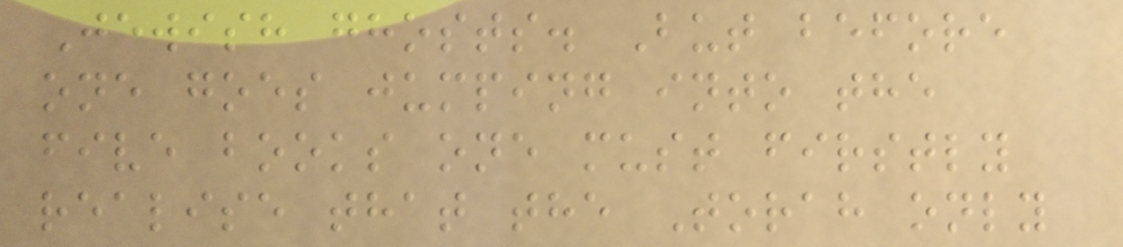Jewish ghosts. But before
one goes jumping into the
five books one must firstly
realise that the Torah only
